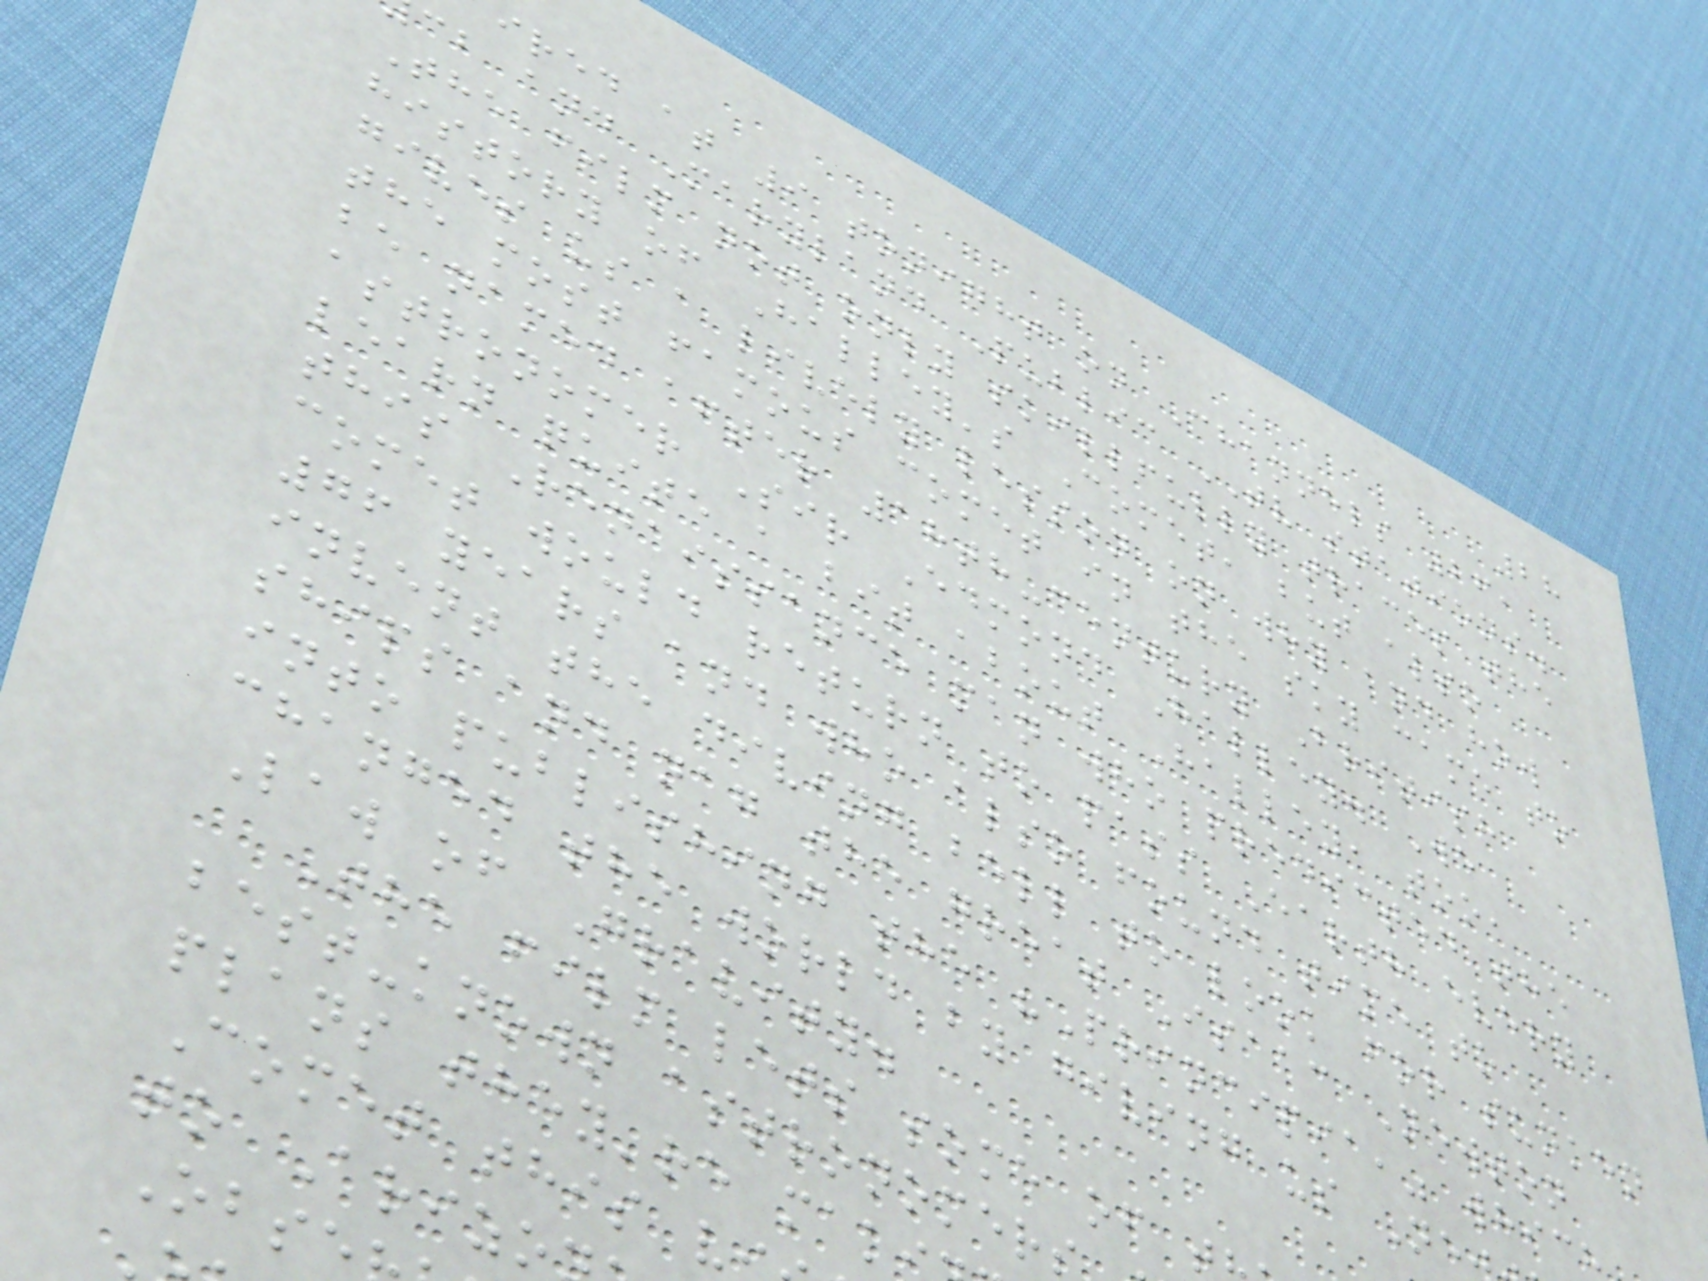28
ired at 9 tonight on Channels 26,
cb and Maryland Public TV stations.
The film not only skillfully traces the
history of Halley's Comet, but also
gives us a lively lesson on why and how
the most famous comet in the sky came to
be named after 18th-century British
astronomer Sir Edmond Halley. We
learn quite a bit about Halley, too,
this Renaissance man who predicted the
comet would return to pass Earth every
76 years and who also found time to
invent the diving bell to look for sunken
ships and nag the great Isaac Newton
into publishing the "Principia," whic
changed the world by giving us Ne
Law of Gravity.
The film lets some of t
best-known astronomer
plans they're mak
Comet this v
to Arizo
